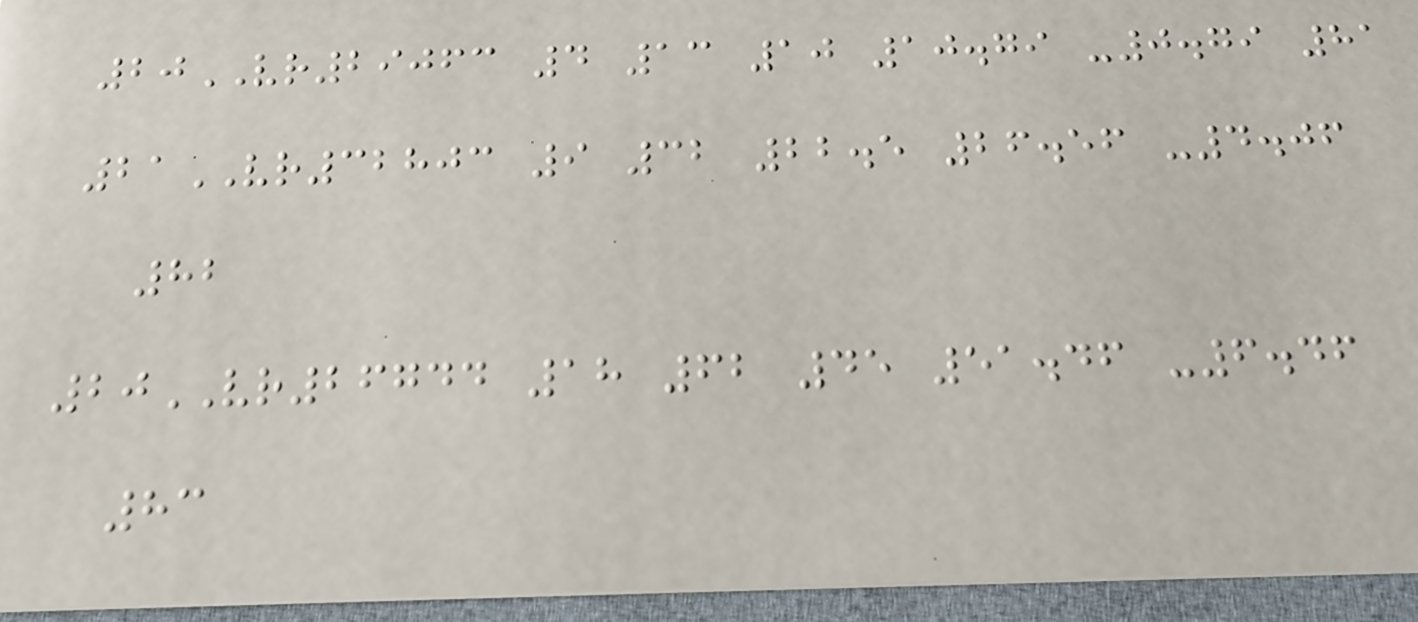20VR29063 4 13 10 10.79 -0.79 81
21VR32803 9 32 22.5 26.56 -4.06
82
20VR26744 18 62 45 51.46 -6.46
83
